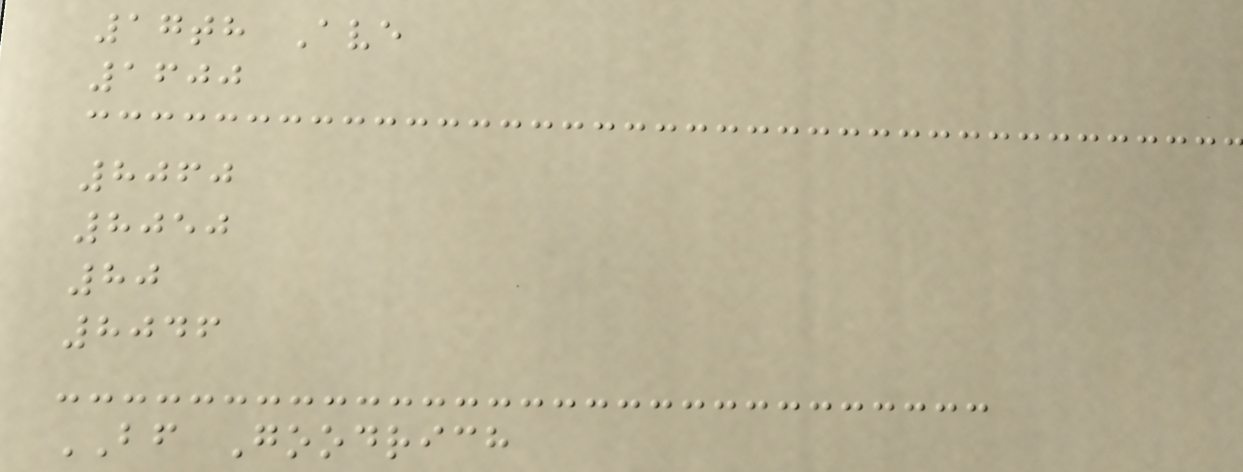17th Ave
1600
8060
8050
80
8046
BF Goodrich
